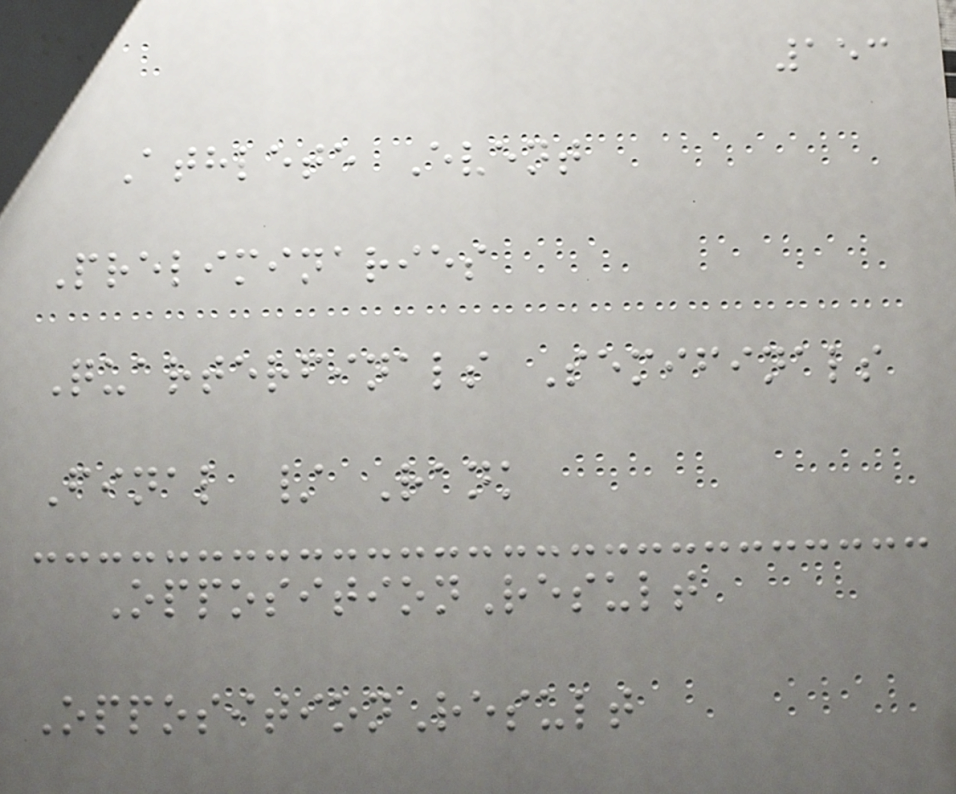153
Athlete Event
Preliminaries
Quarterfinals Semifinals
Final / Rank
OppositionResult
OppositionResult
